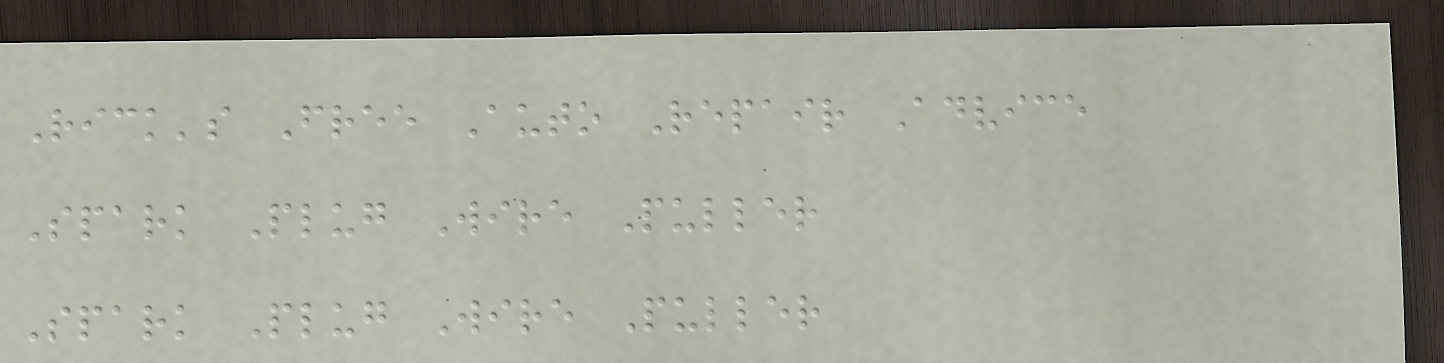Rick's Free Auto Repair Advice
Spark Plug Wire Puller
Spark Plug Wire Puller
